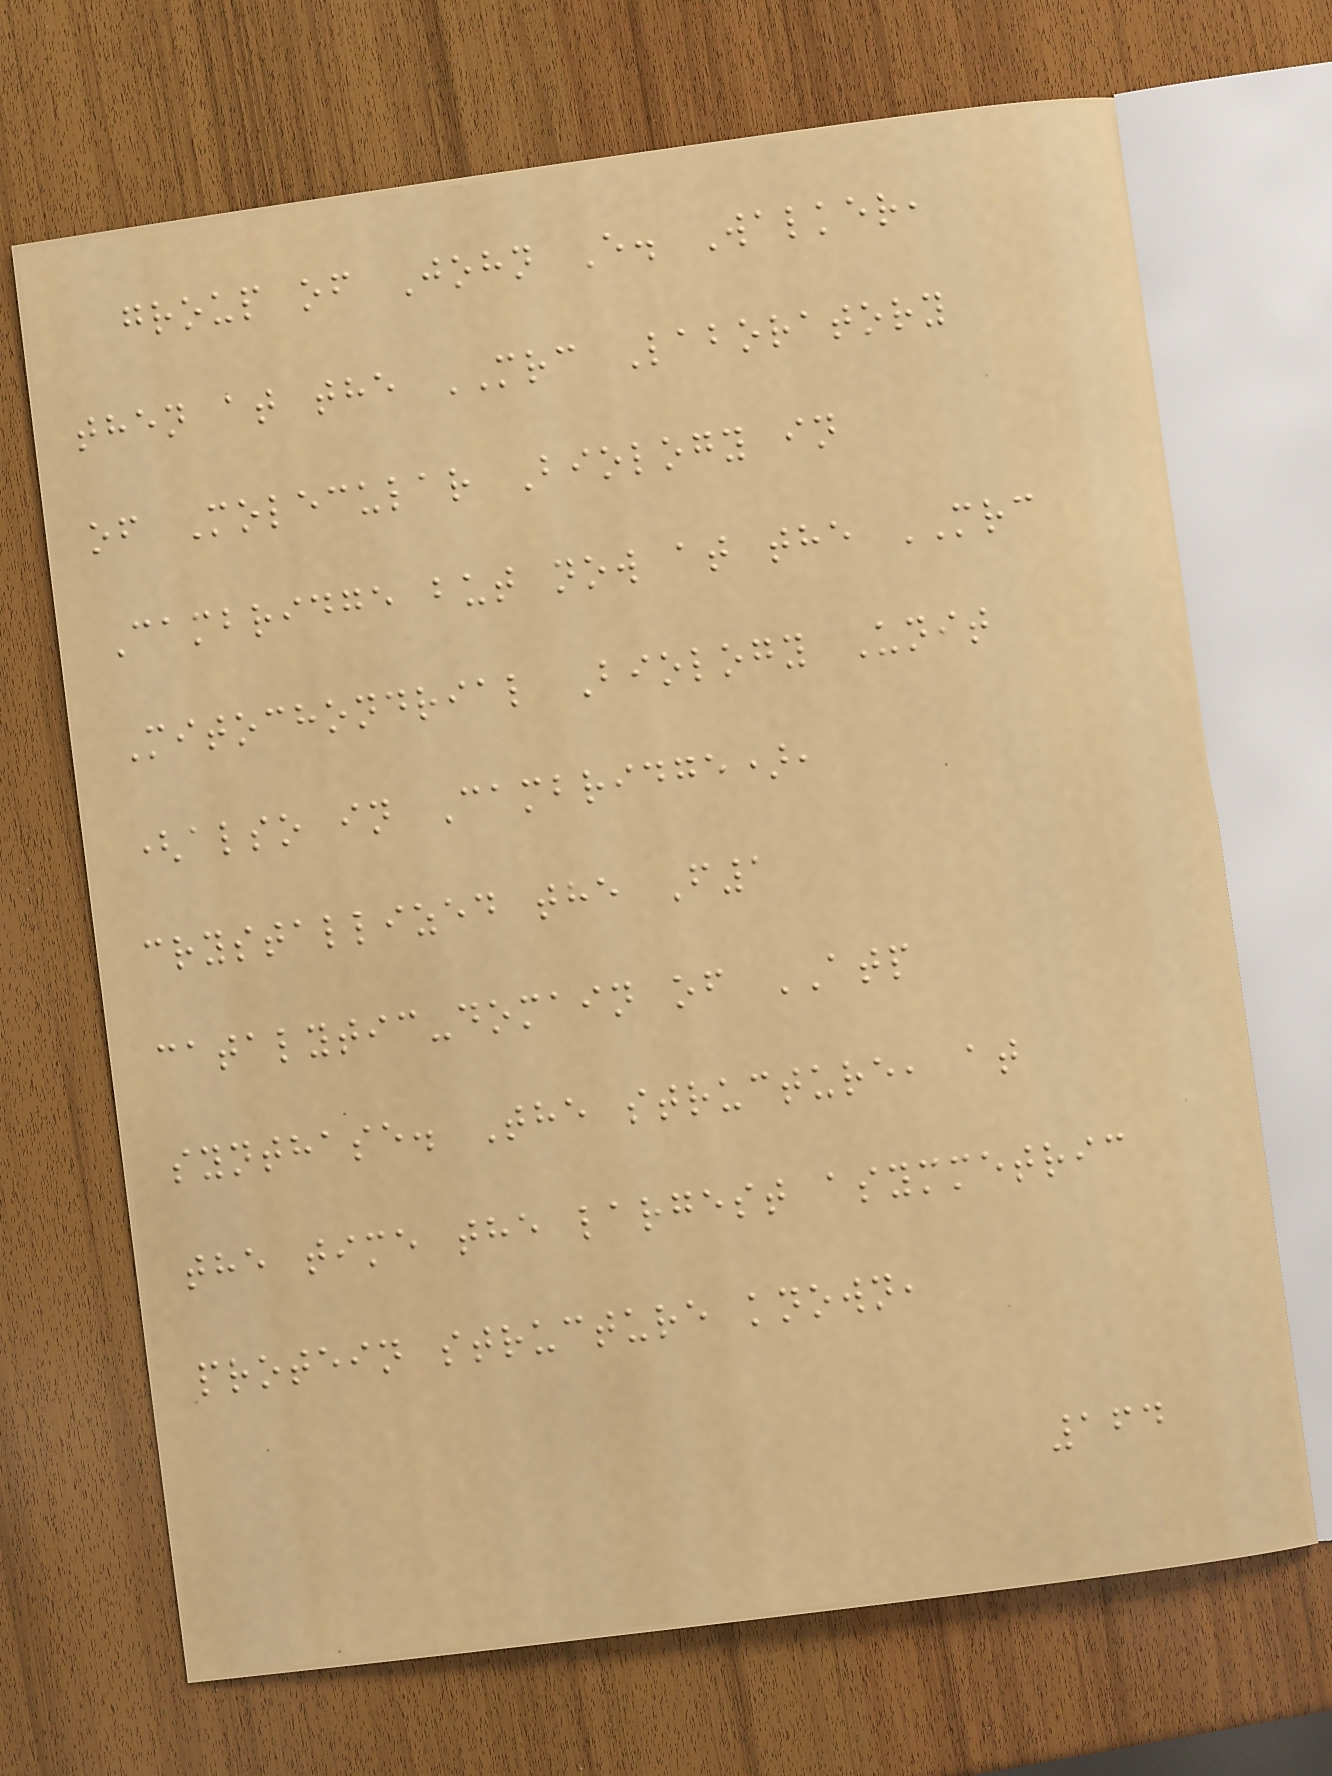group of John E. Walker,
then at the MRC Laboratory
of Molecular Biology in
Cambridge but now at the MRC
Mitochondrial Biology Unit
(also in Cambridge),
crystallized the F1
catalytic-domain of ATP
synthase. The structure, at
the time the largest asymmetric
protein structure known,
164
